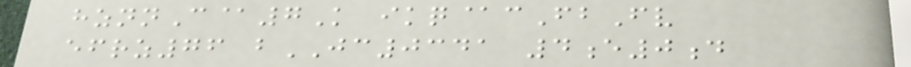hznnC@7K ikq@cFbFv
efrz76 bJC0341 4e0d
